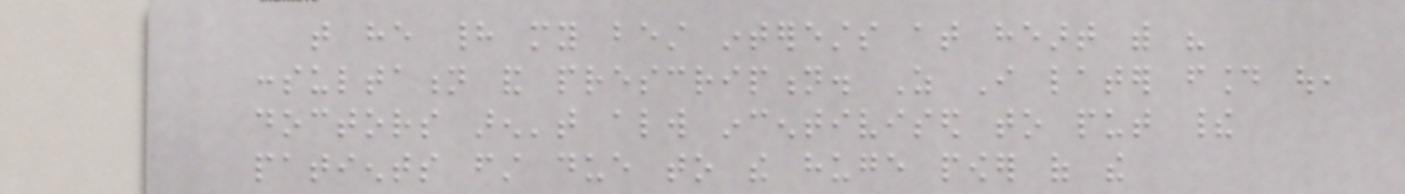that he had my best interests at heart with his
consultation and prescription. As I later found out,
doctors aren't always incentivised to put their
patients first due to the huge power of the
